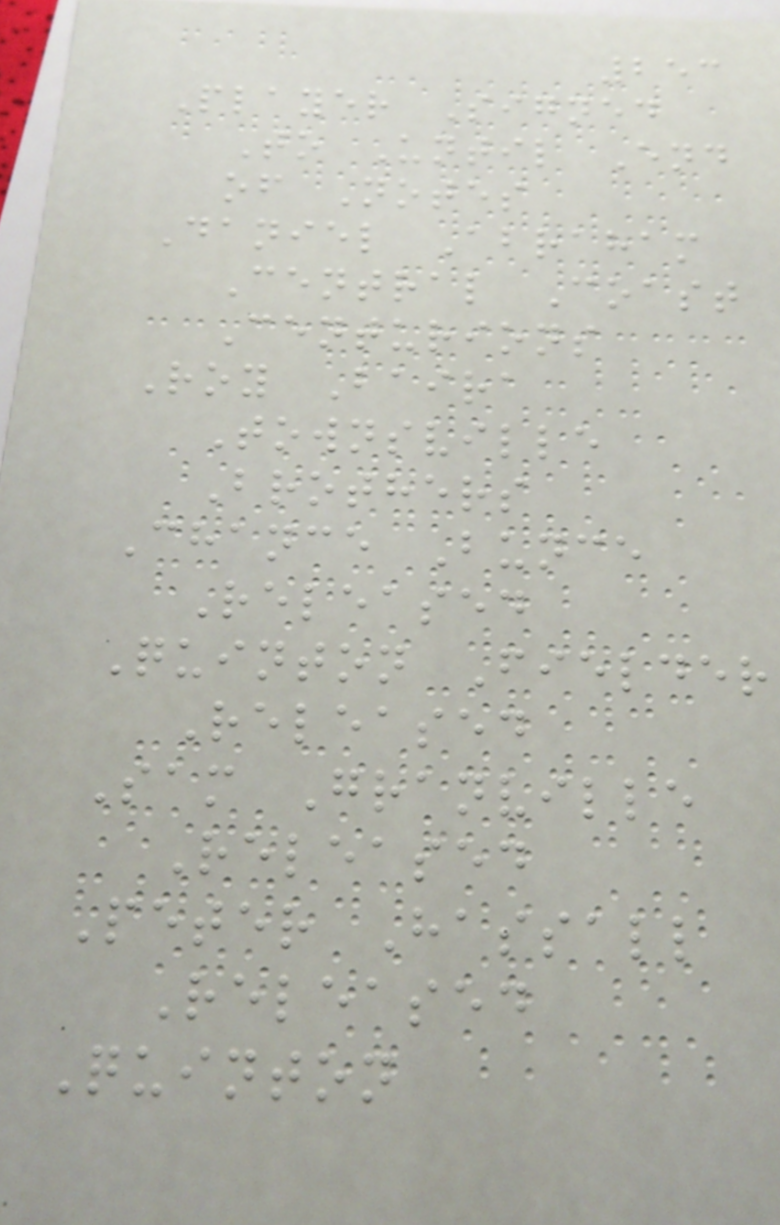253
Player Signed
To Until End
of Notes
Daniel Abraham
Central Coast
Centurions
Roy Baira
Townsville
Brothers
Chance Bunce
Released
Quinton Fielder
Released
Sam Granville
Released
Peter Hassall
Released
Quinton
